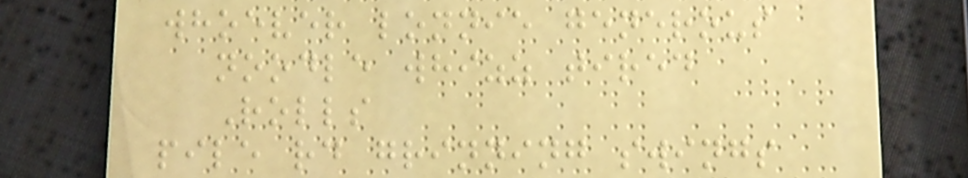whoever lonnie generous
noodle whizz tired
Rolls
pile rd grinning swings
